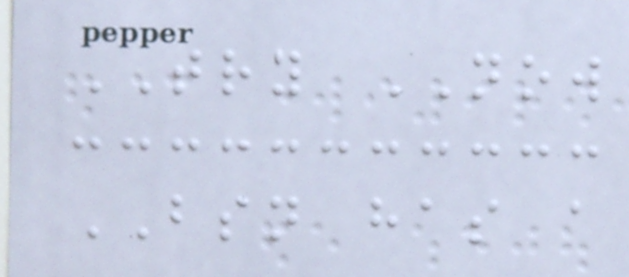TRY NOW
BSN has a
